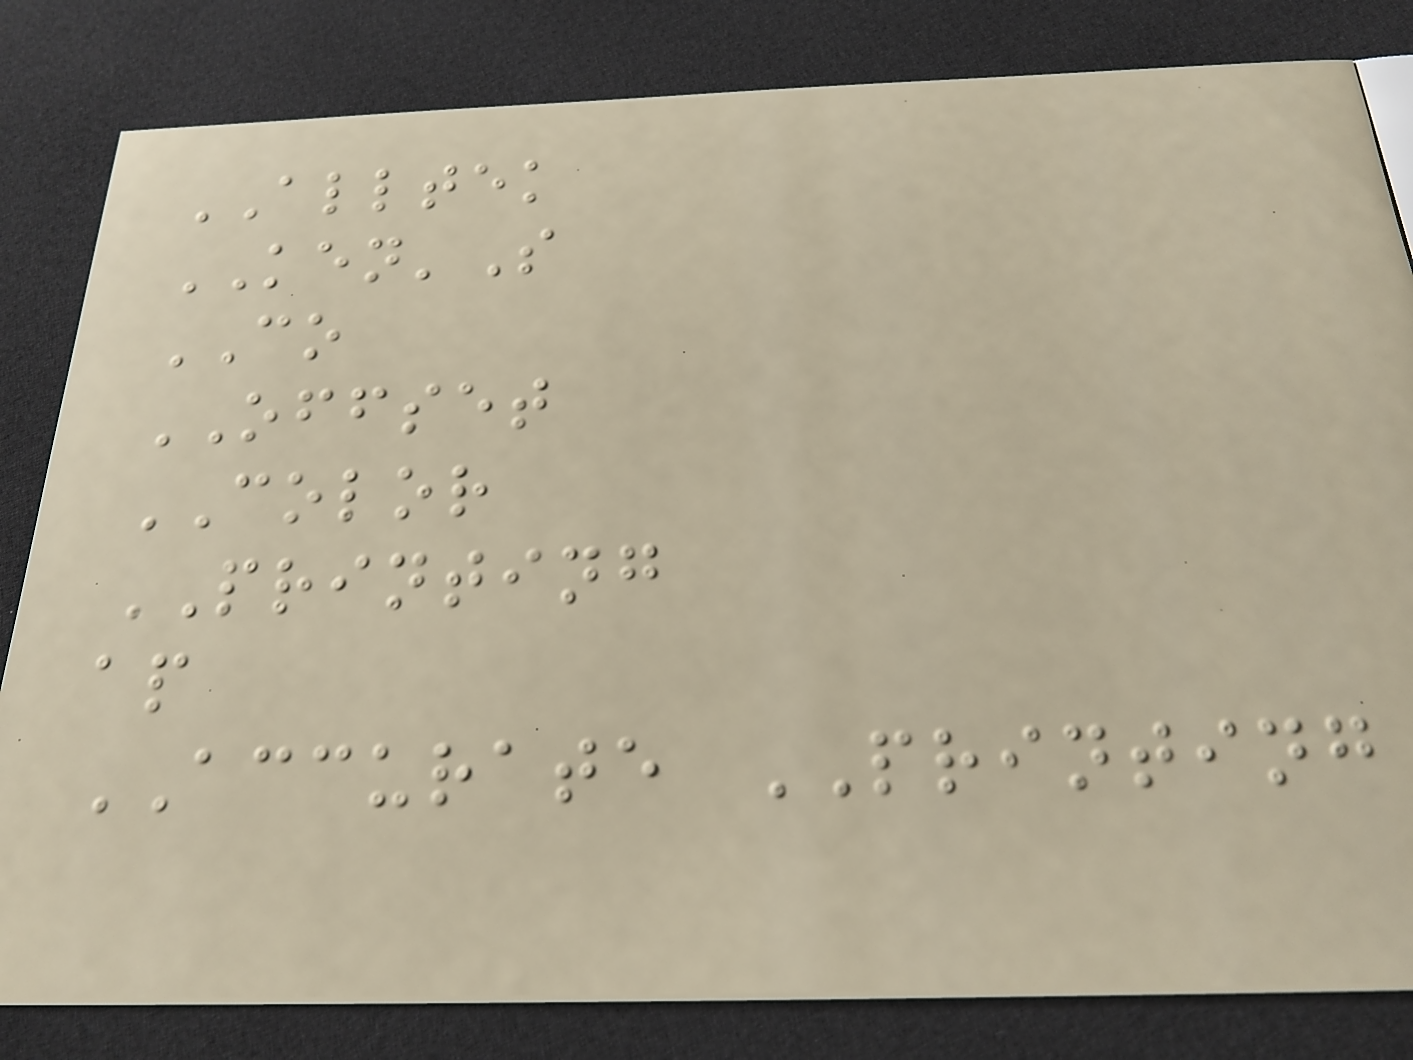ALLTEK
KEN'S
CO
OFFSET
COLOR
PRINTING
ap
ACCURATE PRINTING
